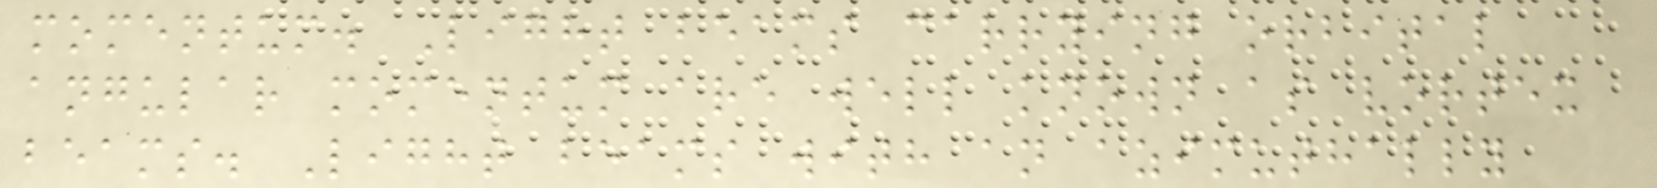momentum. Light beams carrying orbital
angular momentum are well known as vortex
beams. Light beams with an azimuthally
